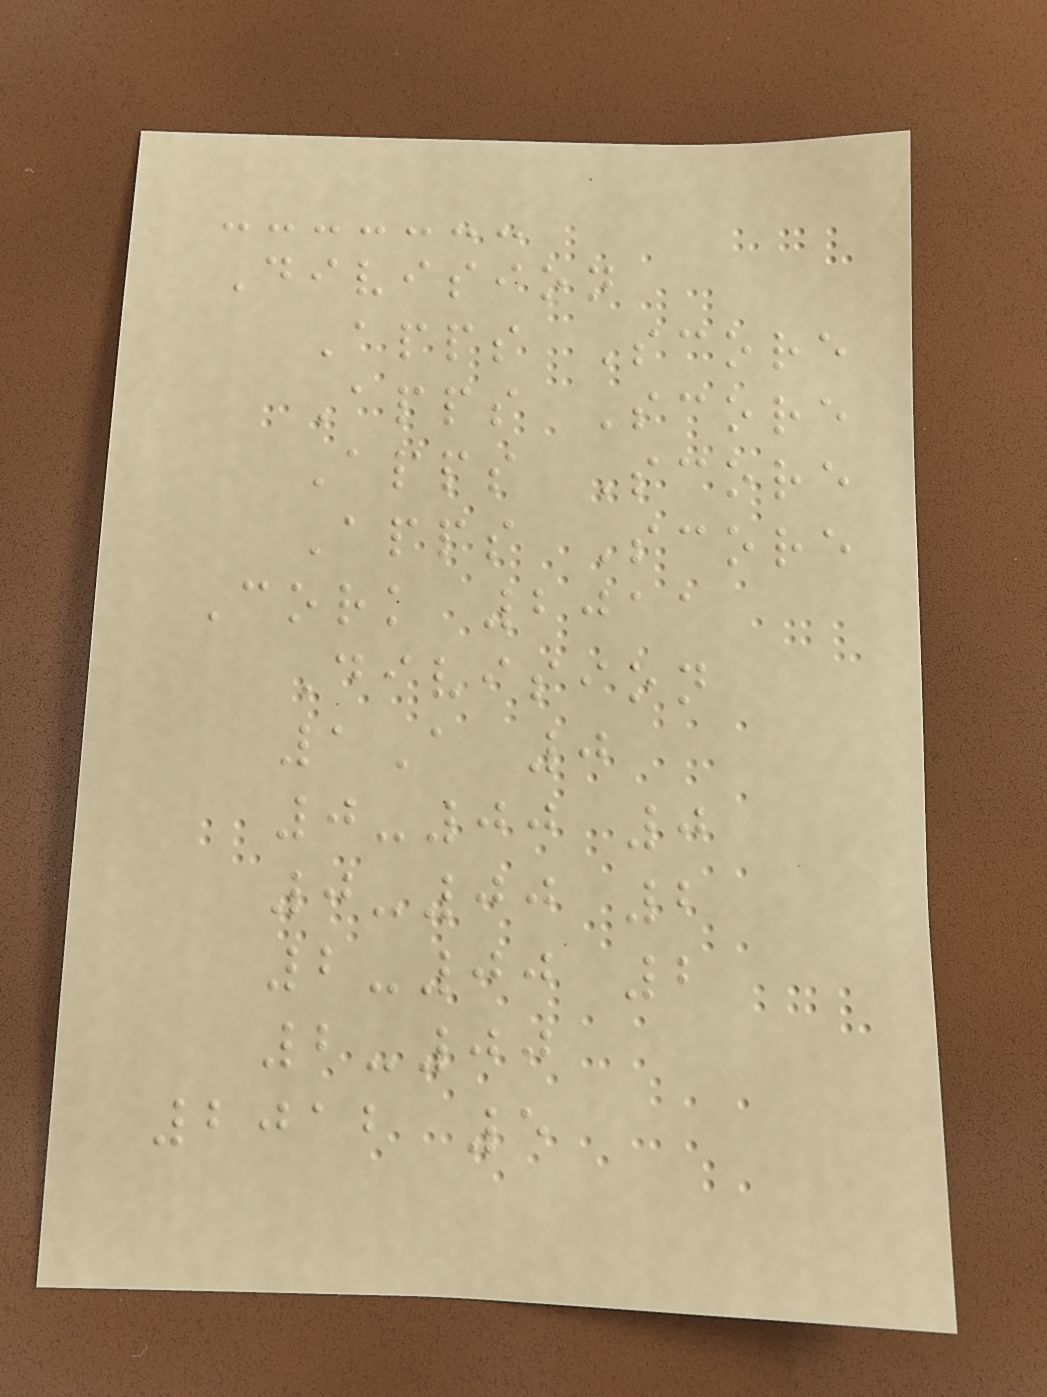Division
Apps Score
Apps Score
Apps Score
Apps Score
Cork 2011
Division
1A 0
0-00 0
0-00 2
2-00 2
2-00
2012 5
